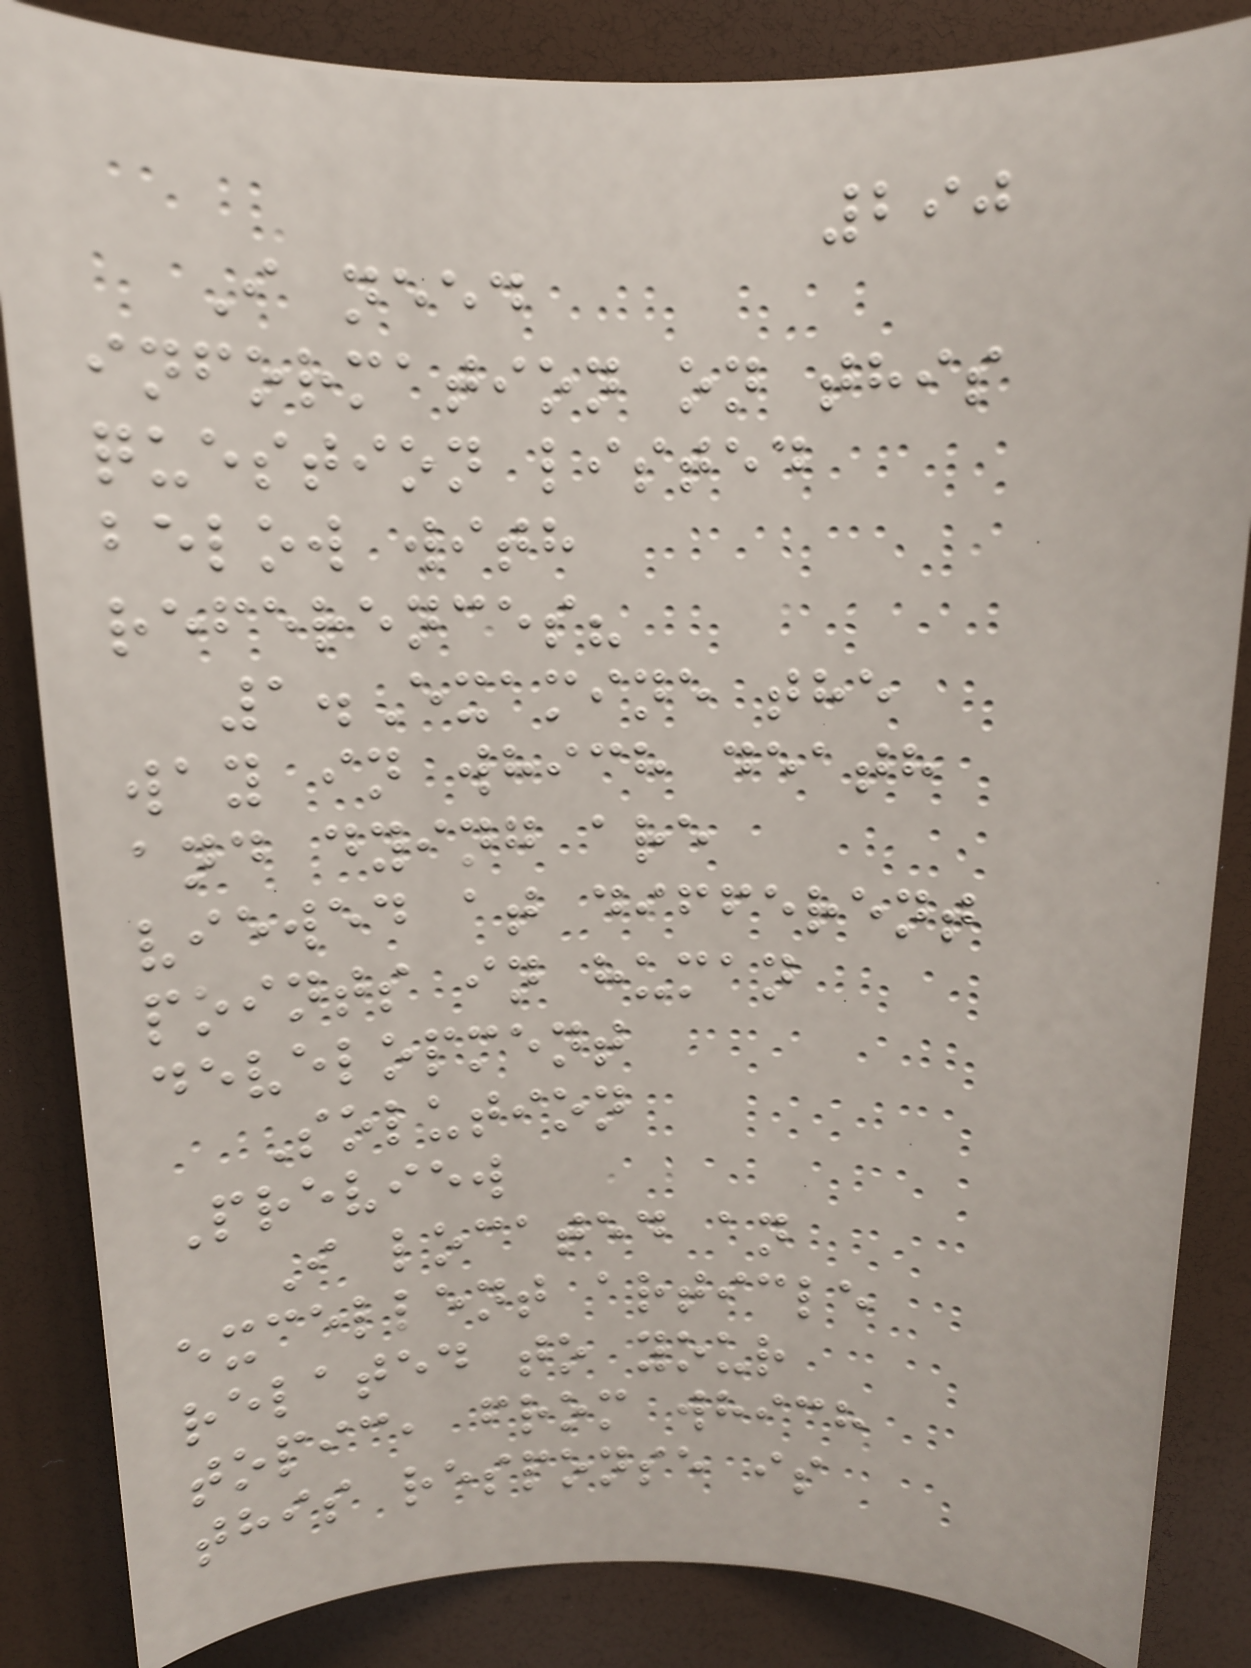290
I need
information on this
question listed
below with
references?
1.Examine the
way in which death
and dying are
viewed at different
points in human
development
Solution
Preview
I located an
excellent article
related to your
topic, from which
this response is
